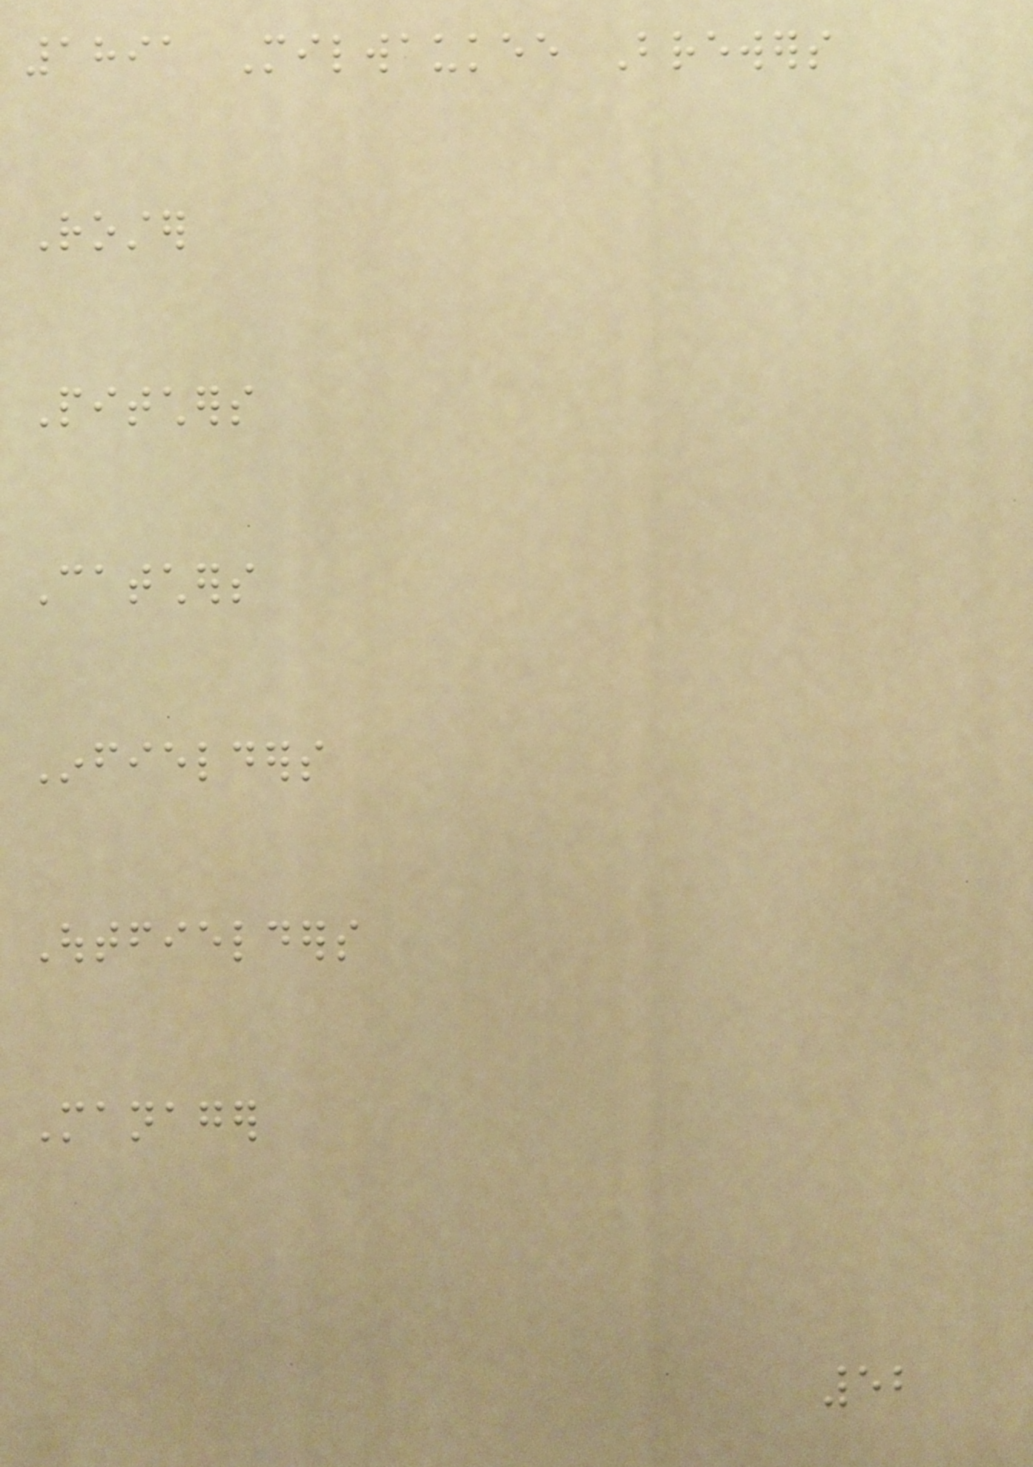1891 Milwaukee Brewers
Roster
Pitchers
Catchers
Infielders
Outfielders
Manager
52
